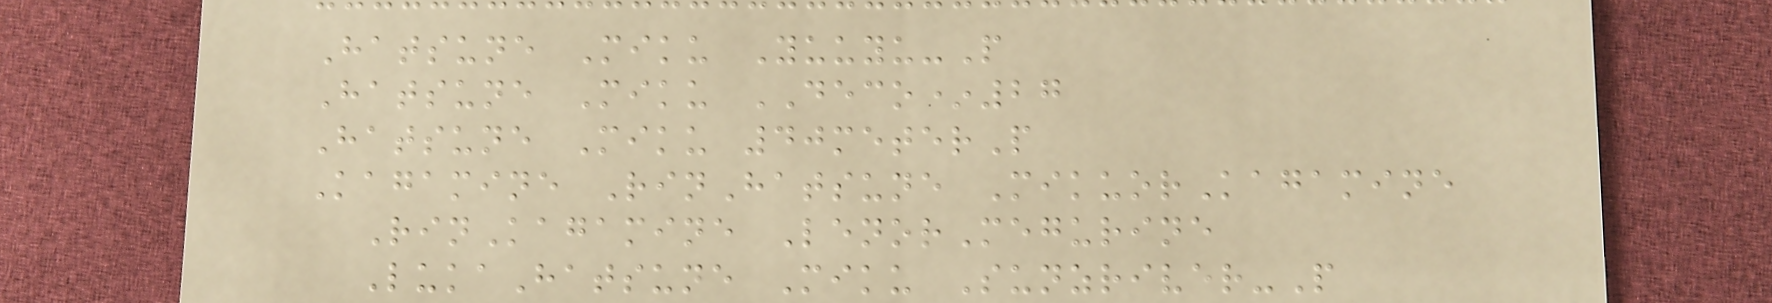Hatsune Miku Yuuyu-P
Hatsune Miku DECO*27
Hatsune Miku 40meterP
Kagamine RinHatsune MikuorKagamine
RinKagamine LenorMegurine
LukaHatsune Miku Sunzriver-P
